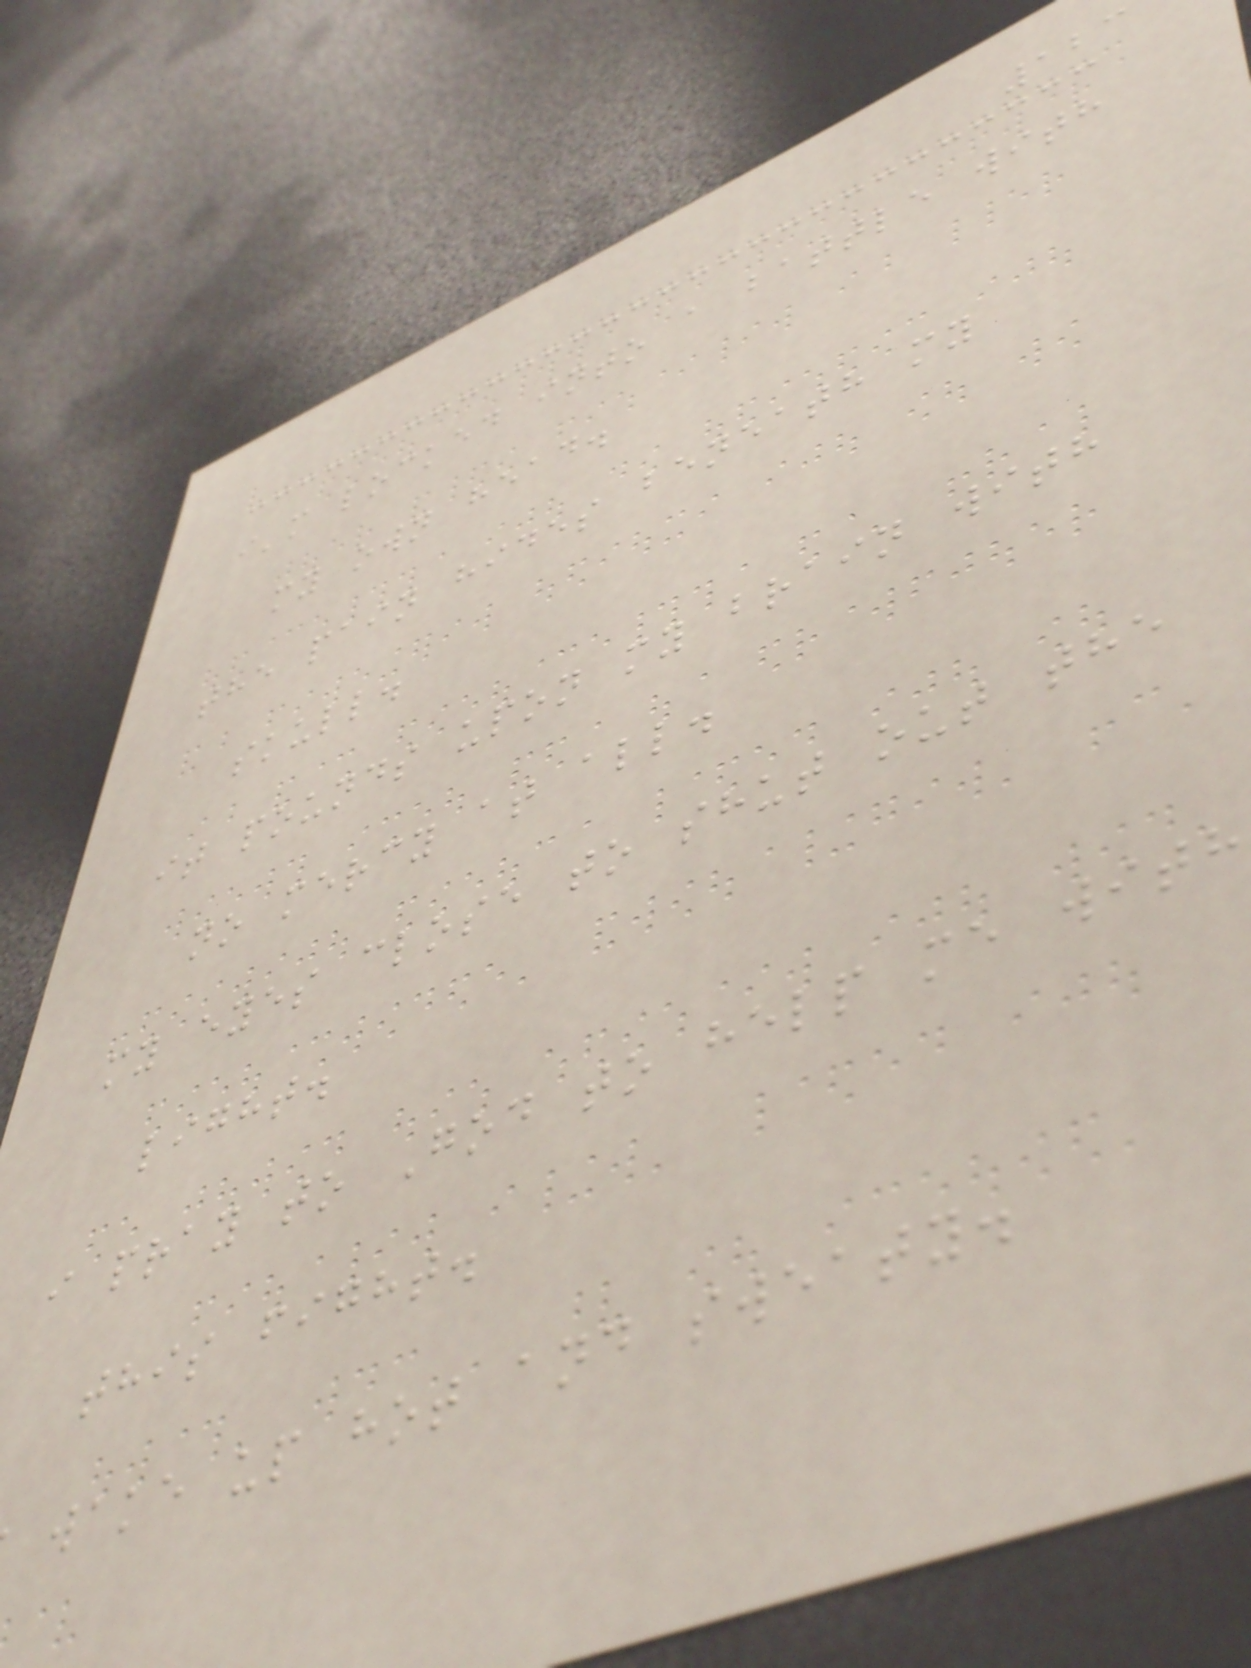123
i'm locked into a battle with
my own head.
the pain hides beneath my
skull.
it pounds upon my brain with
no mercy at all.
my eyes close to shut out the
light.
i pray to God to help me with
this fight.
wake up hot and sweaty.
